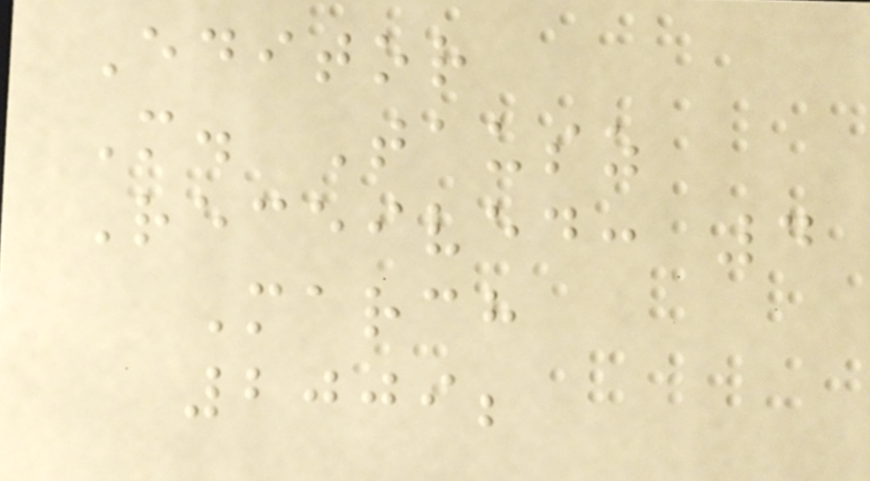Editor
M. Tausz
Received: 4
March
2009;
